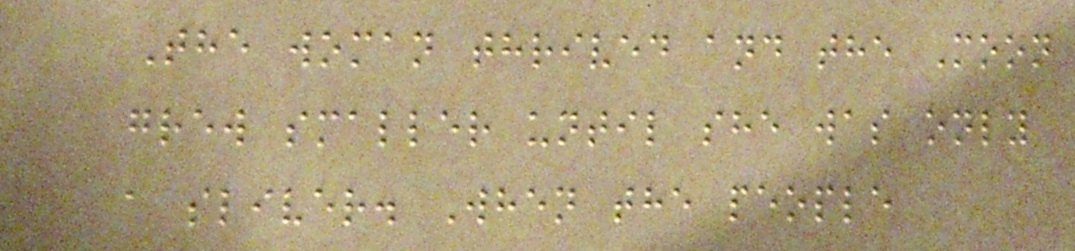The woman thrived and the Moon
grew smaller until she was only
a sliver. When the people
